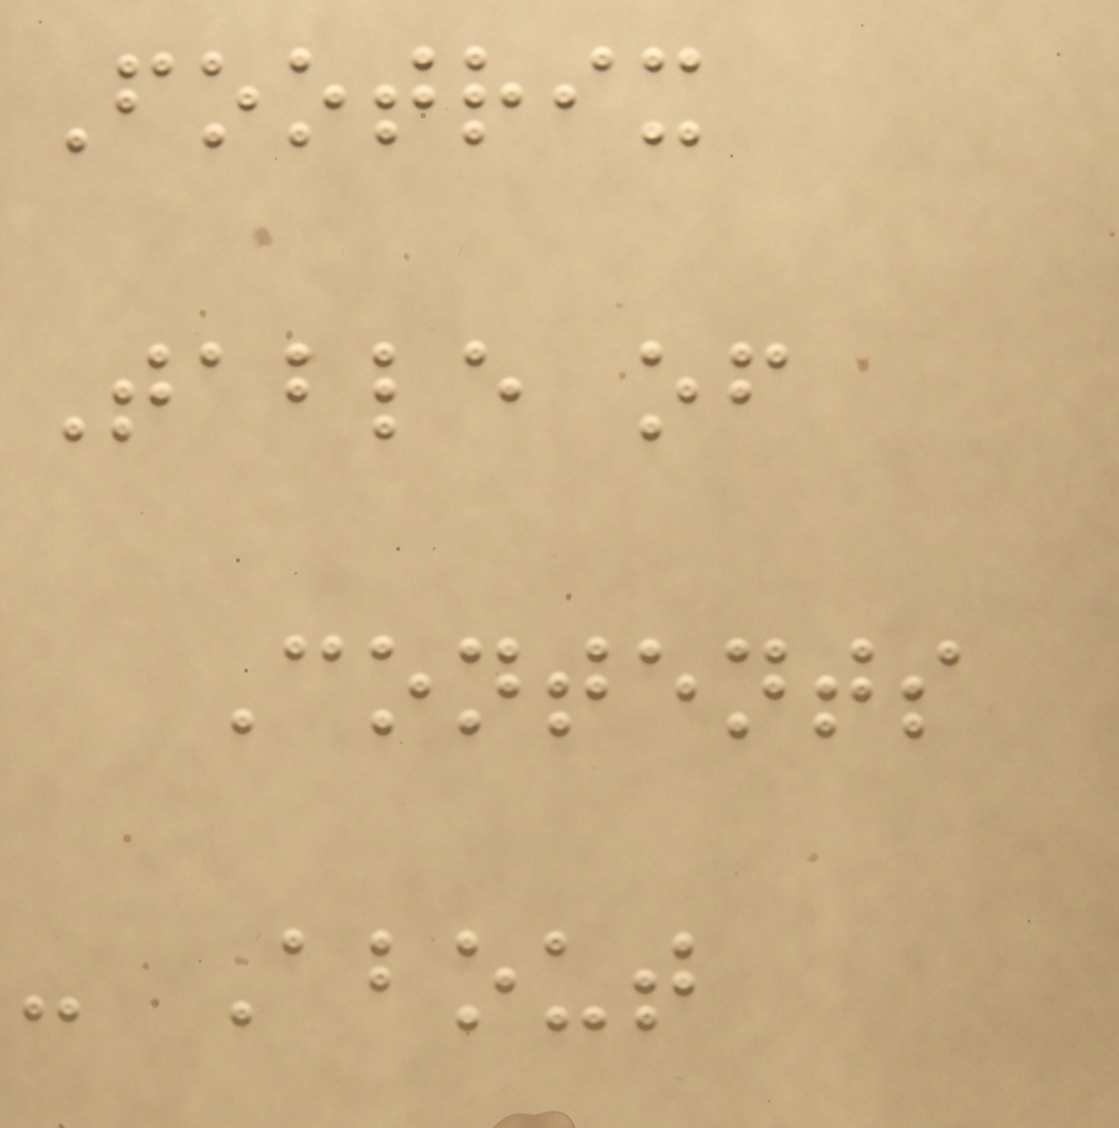Footrix
Table of
Contents
- About
